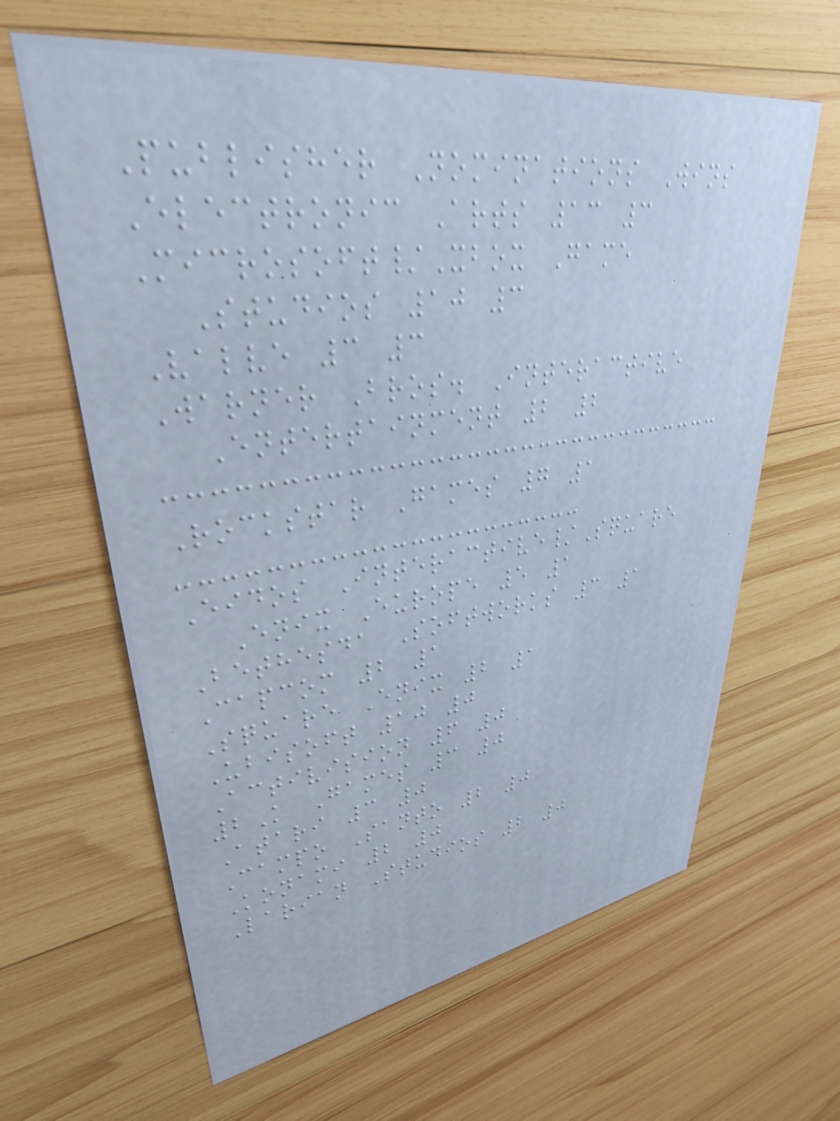Publisher Nominations Wins
Electronic Arts 13 3
Microsoft/Xbox Game
Studios 10 3
Valve 3 3
Warner Bros. Interactive
Entertainment 2 2
Rockstar Games 7 1
Eidos Interactive/Square
Enix Europe 5 1
Bethesda Softworks 3 1
Capcom 2 1
Square Enix 2 1
Ubisoft 10 0
Activision 6 0
2K Games 3 0
Atari 3 0
Campo Santo 2 0
Konami 2 0
Larian Studios 2 0
